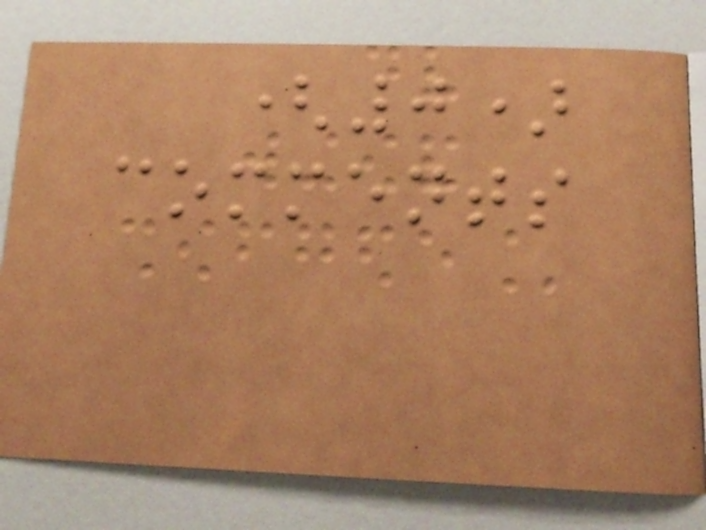(0)
comments
